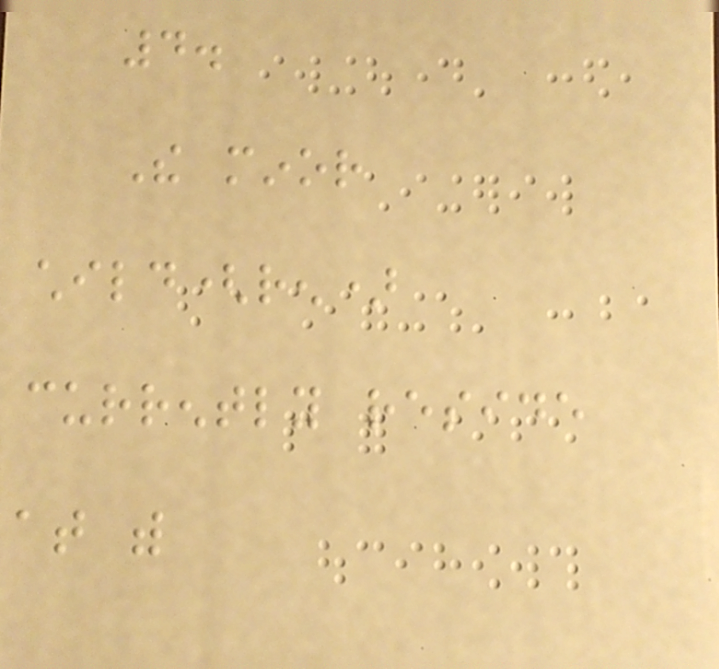4.
The minor
child(ren)
currently reside
at with
